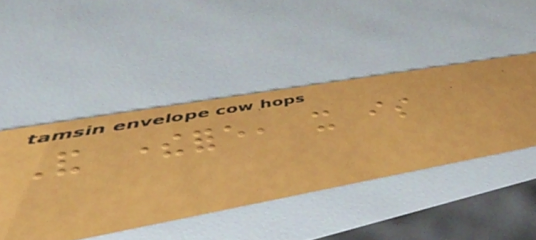And therefore, it is
